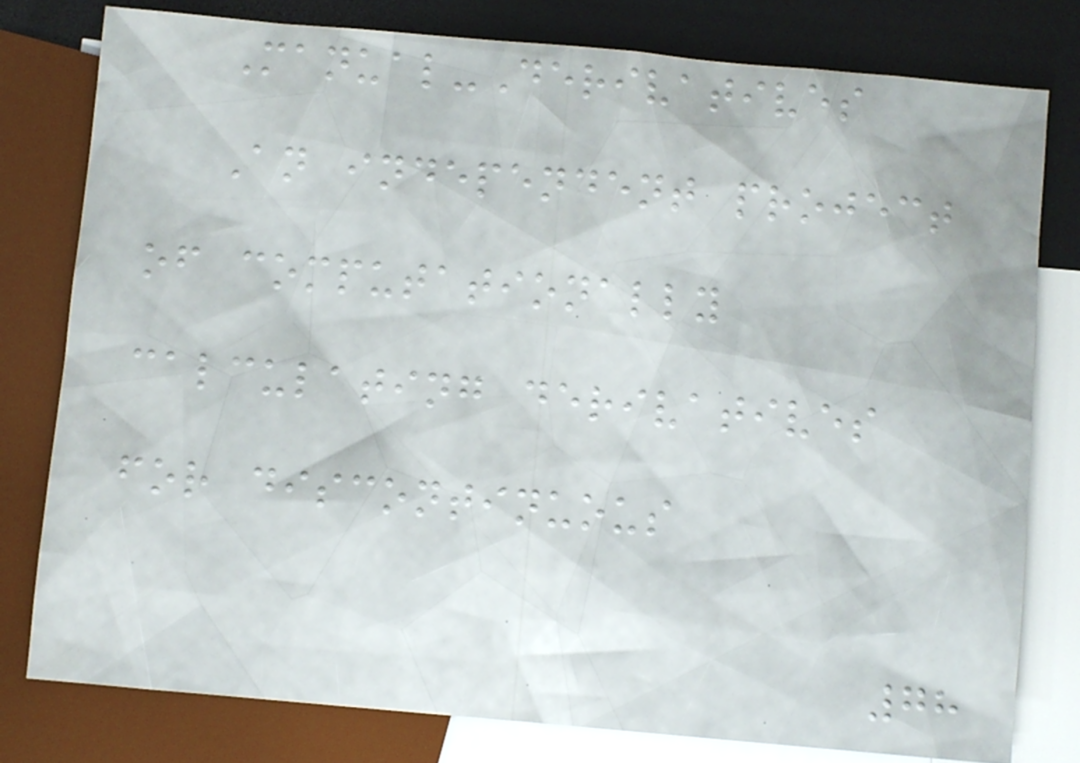Manual-Derivatives
An independent project
of computationally
calculating derivatives
for discontinuous
78
